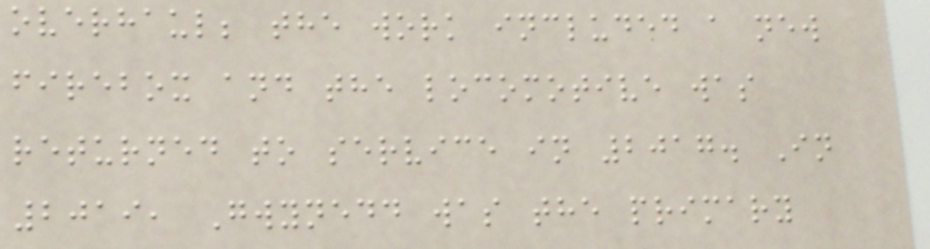overhaul; the work included a new
firebox and the locomotive was
returned to service in 2017. In
2019, Gwynedd was the primary
